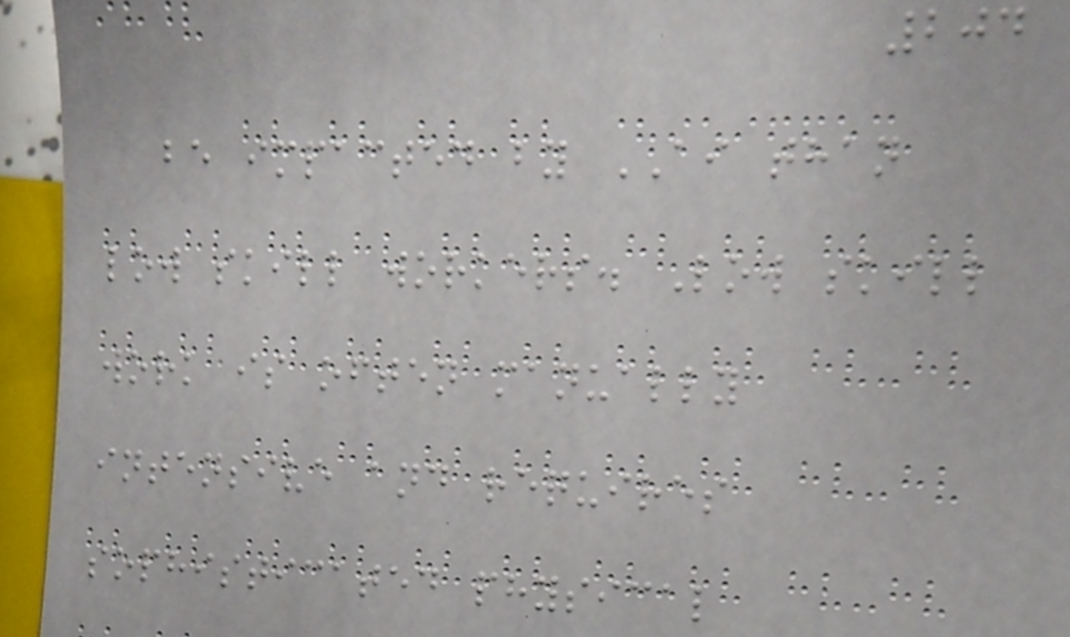204
be impacted by AI than
low skill workers. Low skill
work is often manually
intensive and requires
sophisticated physical
